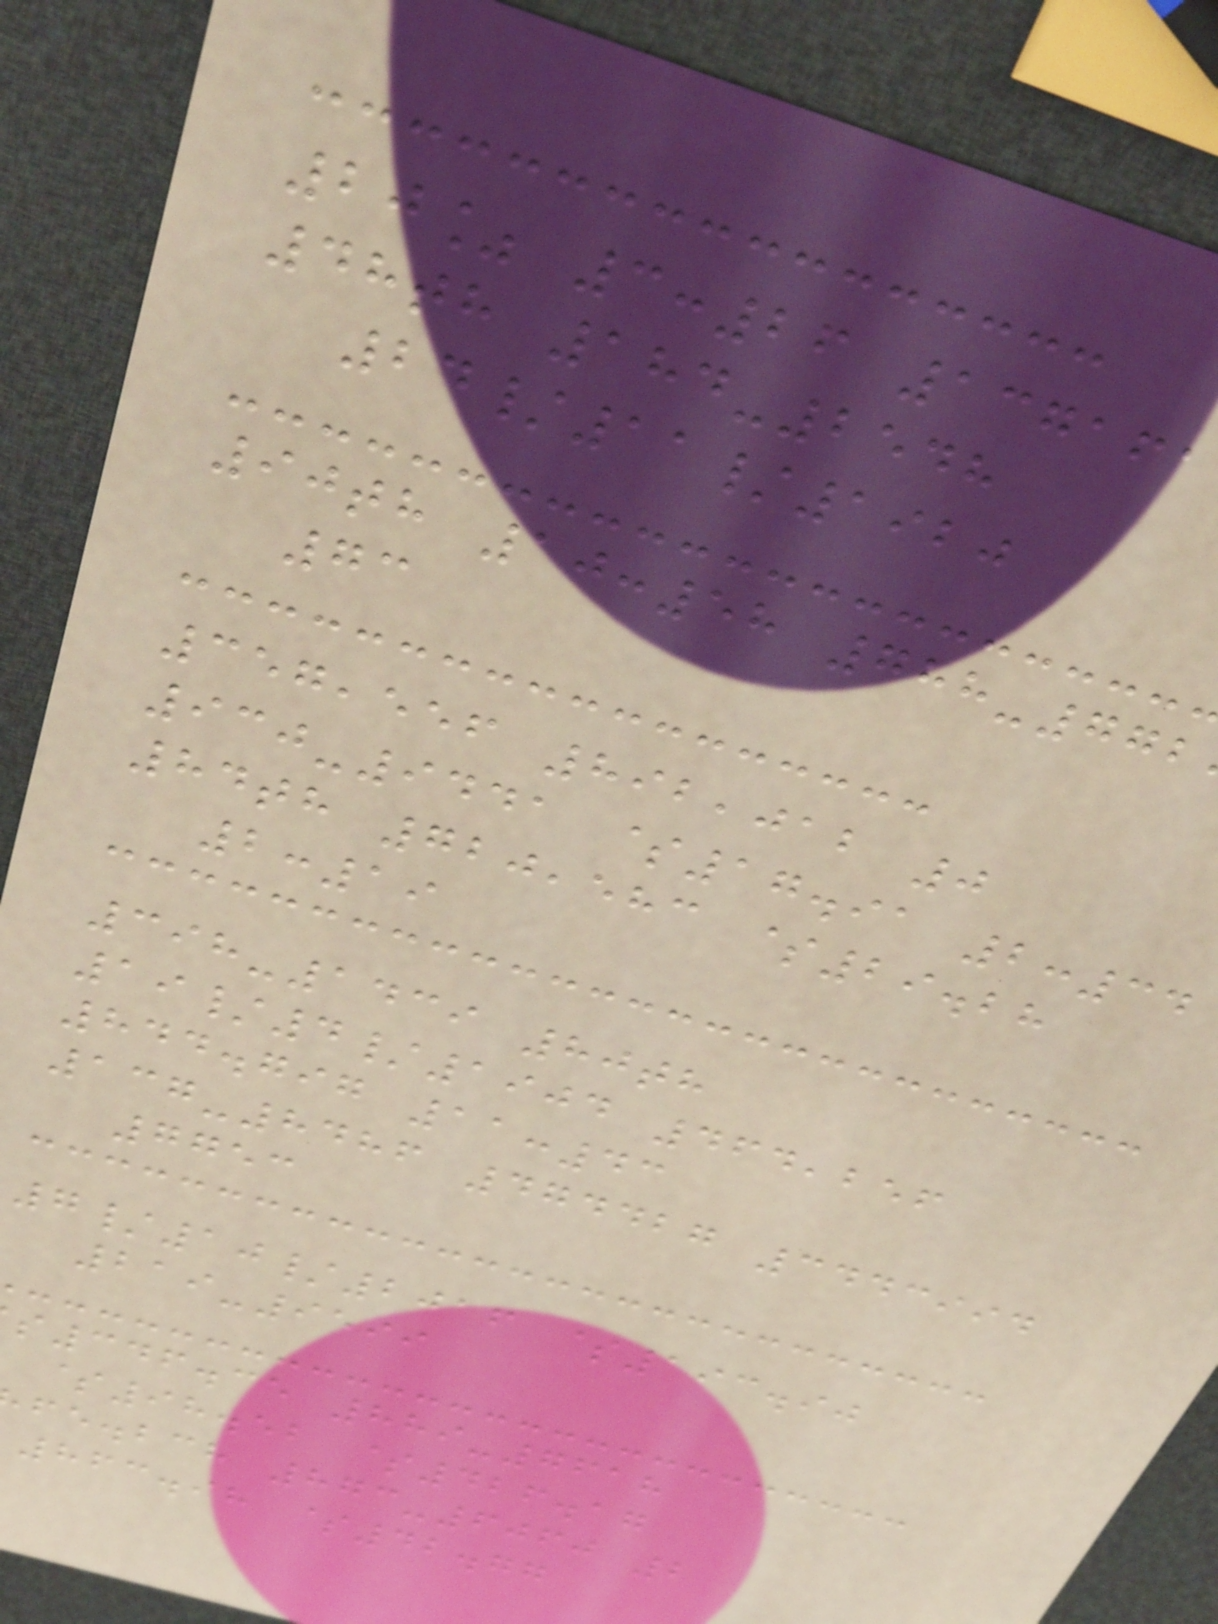20% 3:26 137161
48th 184-2548
24/11/1920
90th 10:58 788-772
73
357,556 892,012 0
930-9441 $17.91 2:34
84th 720,583 $29.28
2:19
398-1439 80th
19/4/1904 464,256
844.797 11:43
137-8486 474427 3443994
7753
7/10/2016 $193.90
219-9599
346.35 889-7618
$98.52 $426.17
fe.bch 873-6060 2
863.98 $42.77
